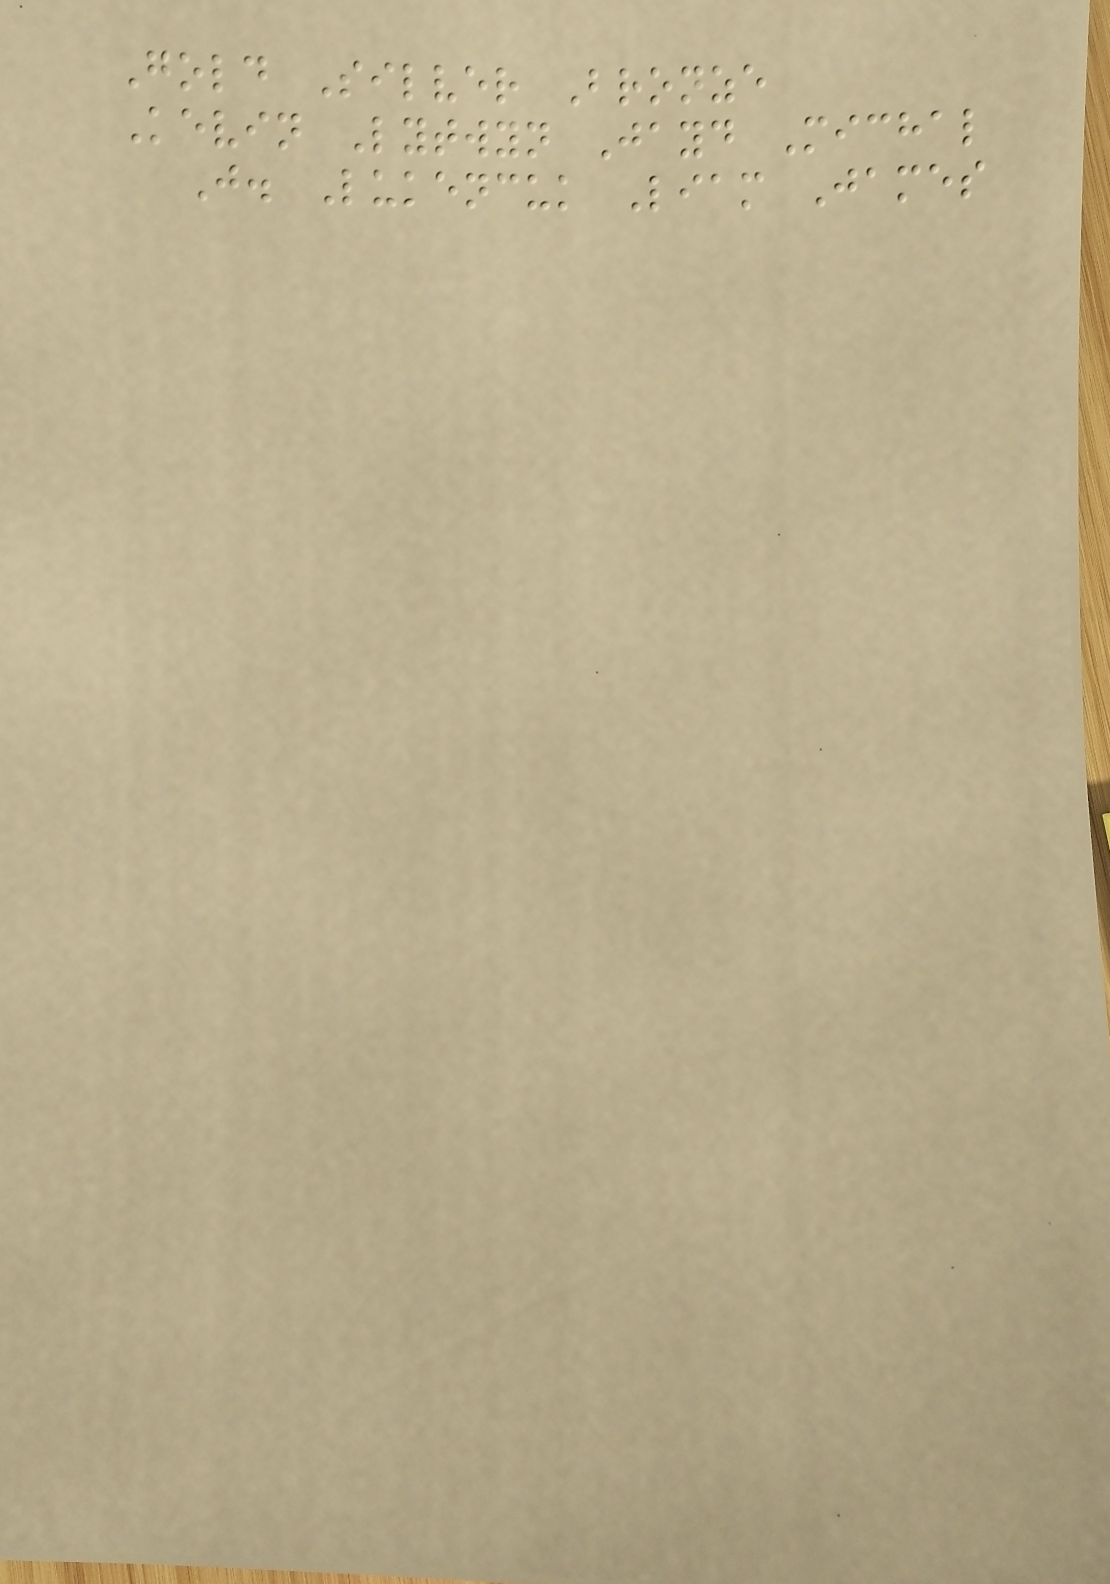Gold Silver Bronze
Kevin Lytwyn Jayd Michal
J. Lukencuk Liam James
